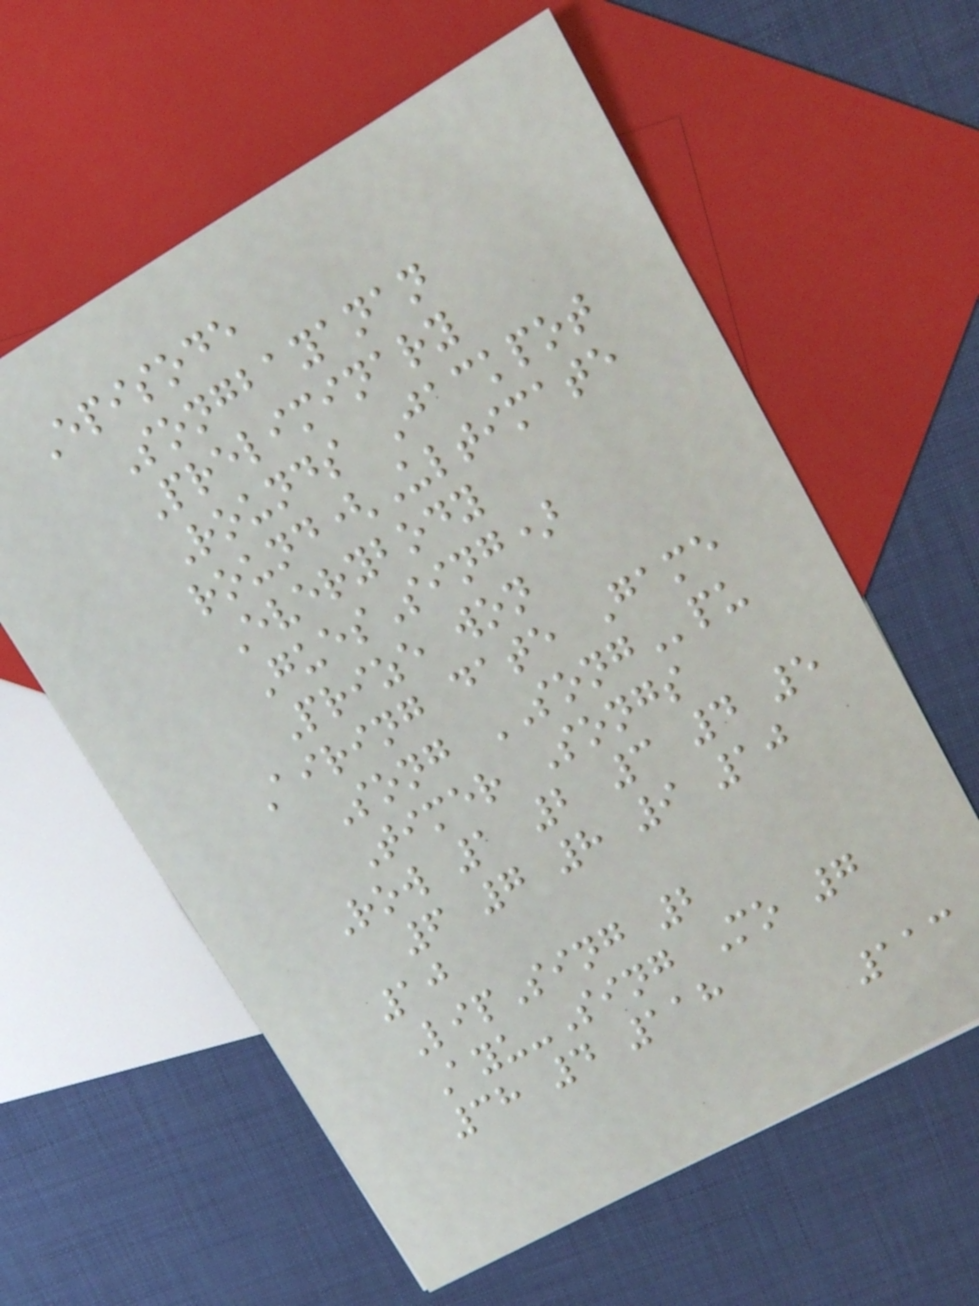Episode
Songbayanan
Preliminary
Rounds Jackpot
round(Ultimate
Everybody
GuesSing)
Prize won
Airing date Game
Song SONGpu
Timer Songs
Row 1 2 3 4 5
6 7 8 9 10
10
LipSing 2
Ayu-Sing Mo 7
38 4 118
113
